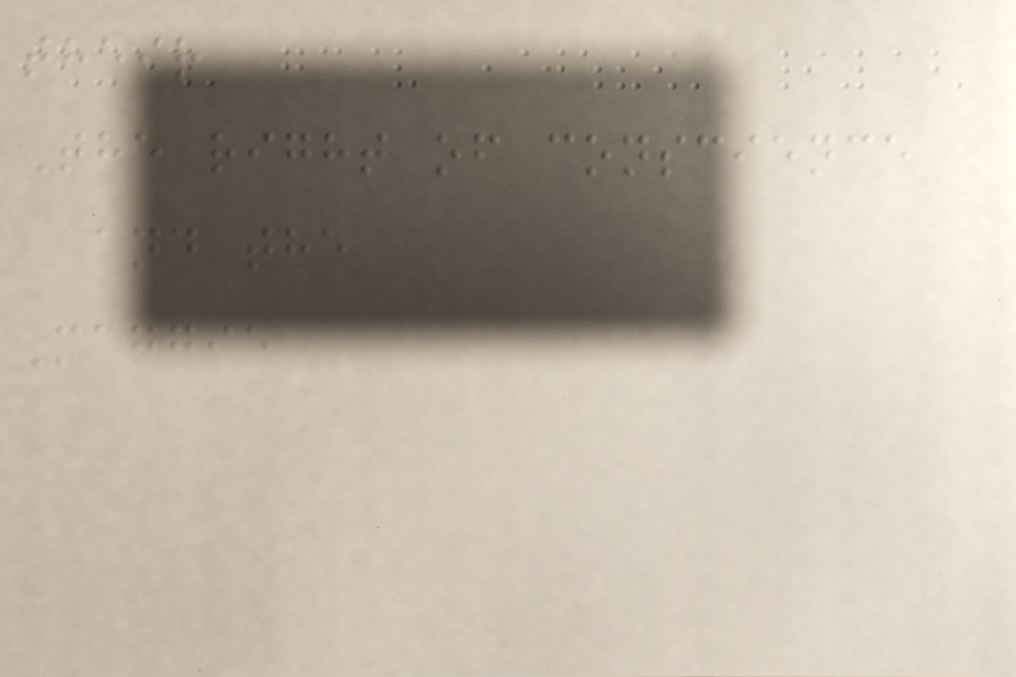their
The right of conscience
and the
Maggie
